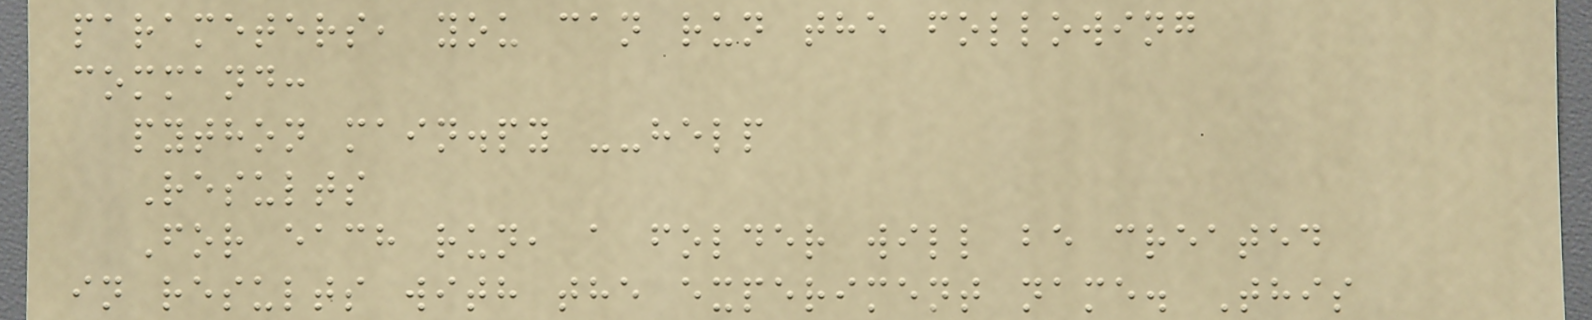parameters, you can run the following
command:
python main.py --help
Results
For each run, a folder will be created
in results with the experiment name. This
